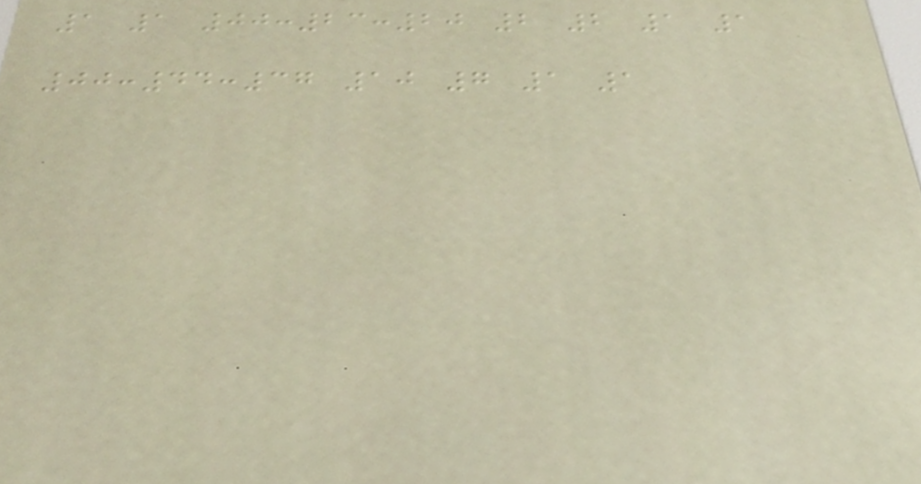1 1 00:23:20 2 2 1 1
00:44:37 10 7 1 1
